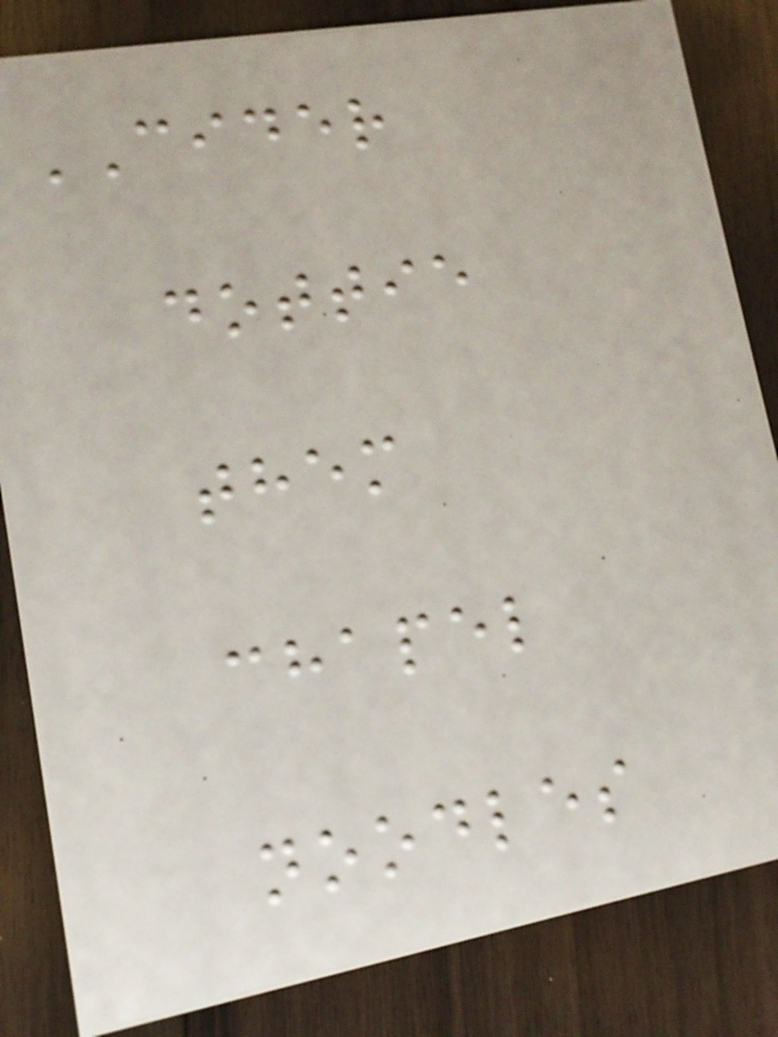CIDER
dottie
them
chapel
noodles
